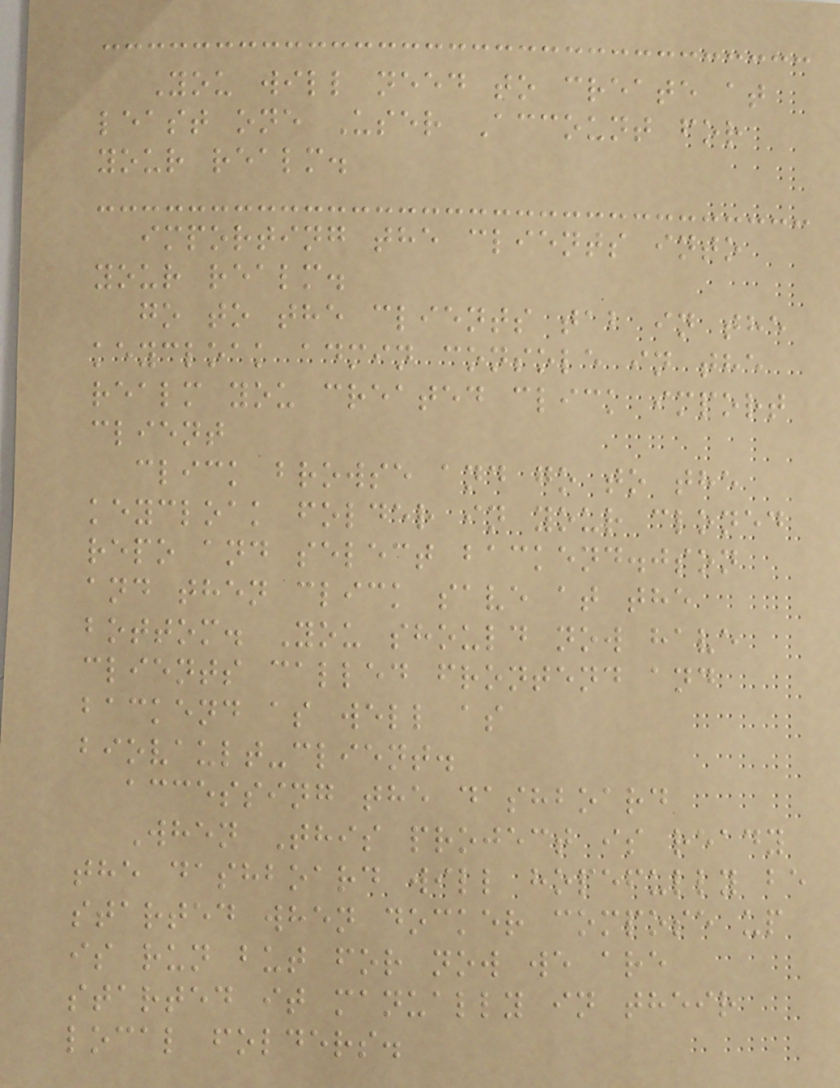You will need to create at
least one User Account for
your realm.
importing the clients into
your realm.
go to the clients tab in the
keycloak admin console in the
realm you created click import
client
click browse and go to the
keycloak folder in your cloned
repo and select backend.json
and then click save at the
bottom. You should now have
clients called frontend and
backend as well as
biovault-client.
accessing the dashboard
When This project is ready
the dashboard will hopefully be
started when docker compose up
is run but for now we are
started it manually in their
local folders.
